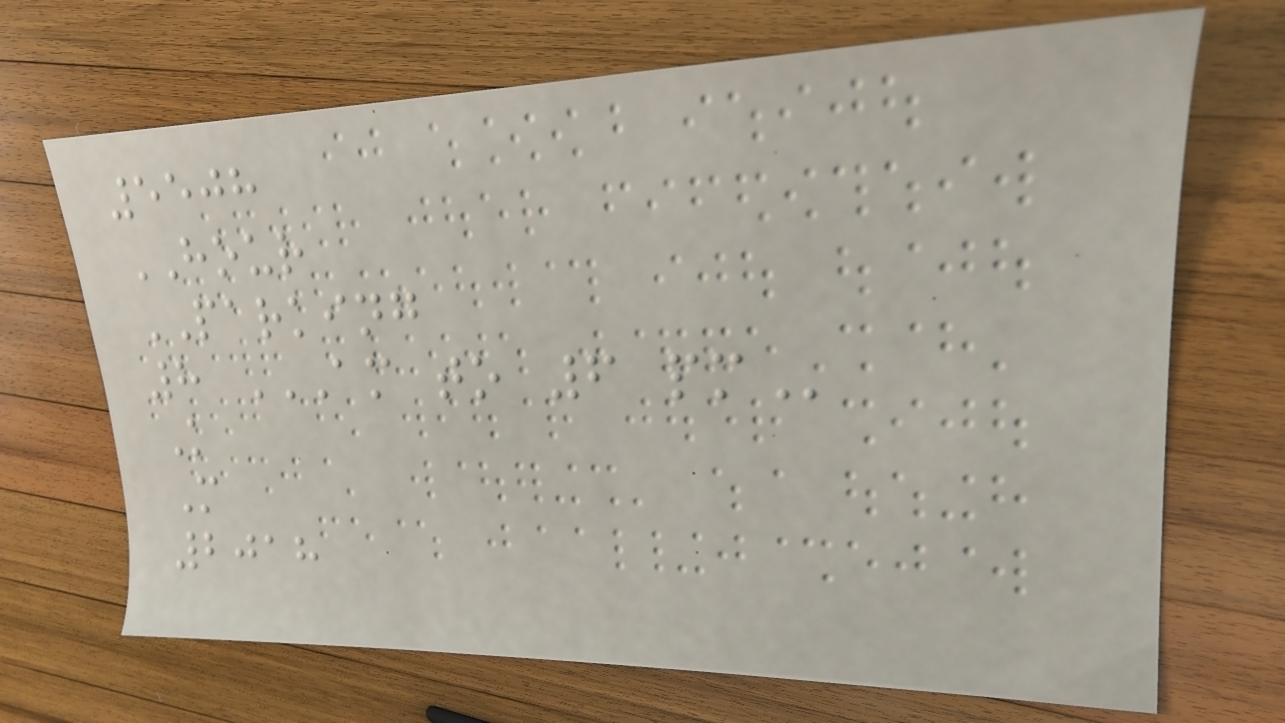5508
HOUR
PARKING
8 AM TO 6 PM
K
M
2018
